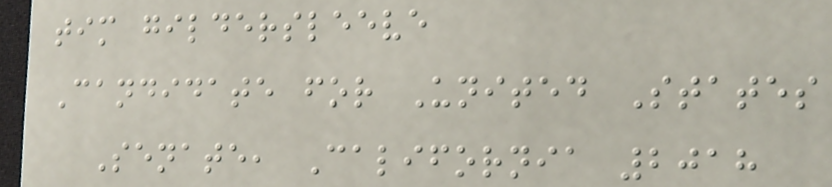tim gildersleeve
Candidate for United States
Senate, California 2018
